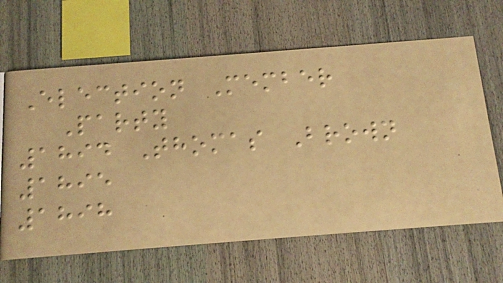Election Member
Party
1894 Thomas Brown
1895
1898
